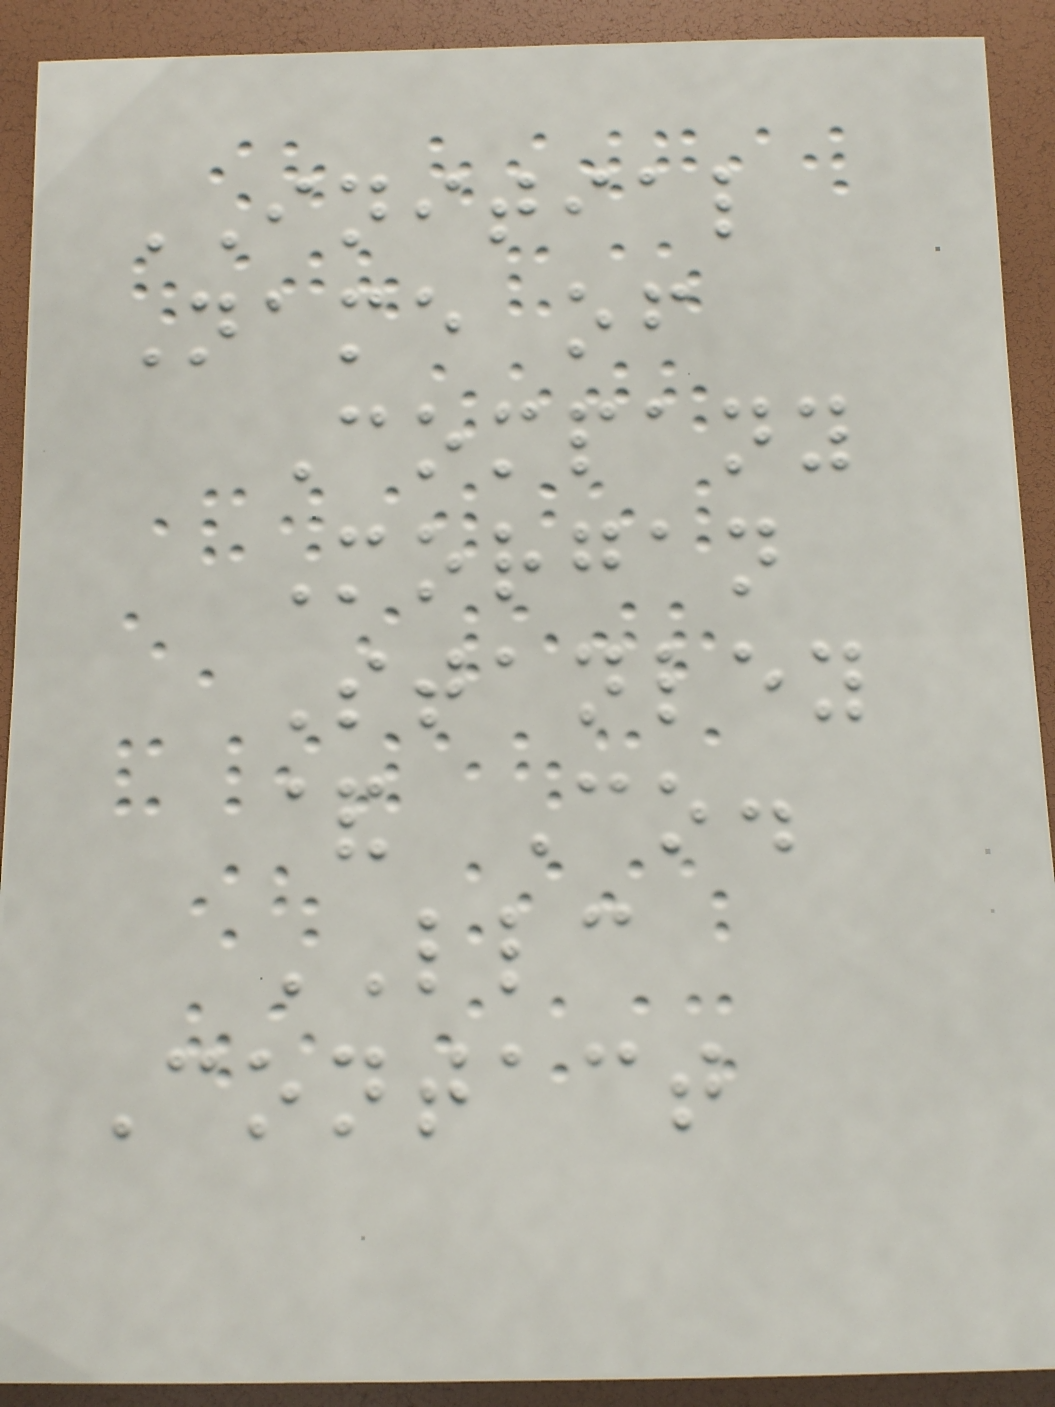INITIAL
Name of
Company
Morgan
Stanley
& Co.
LLC
Contact
